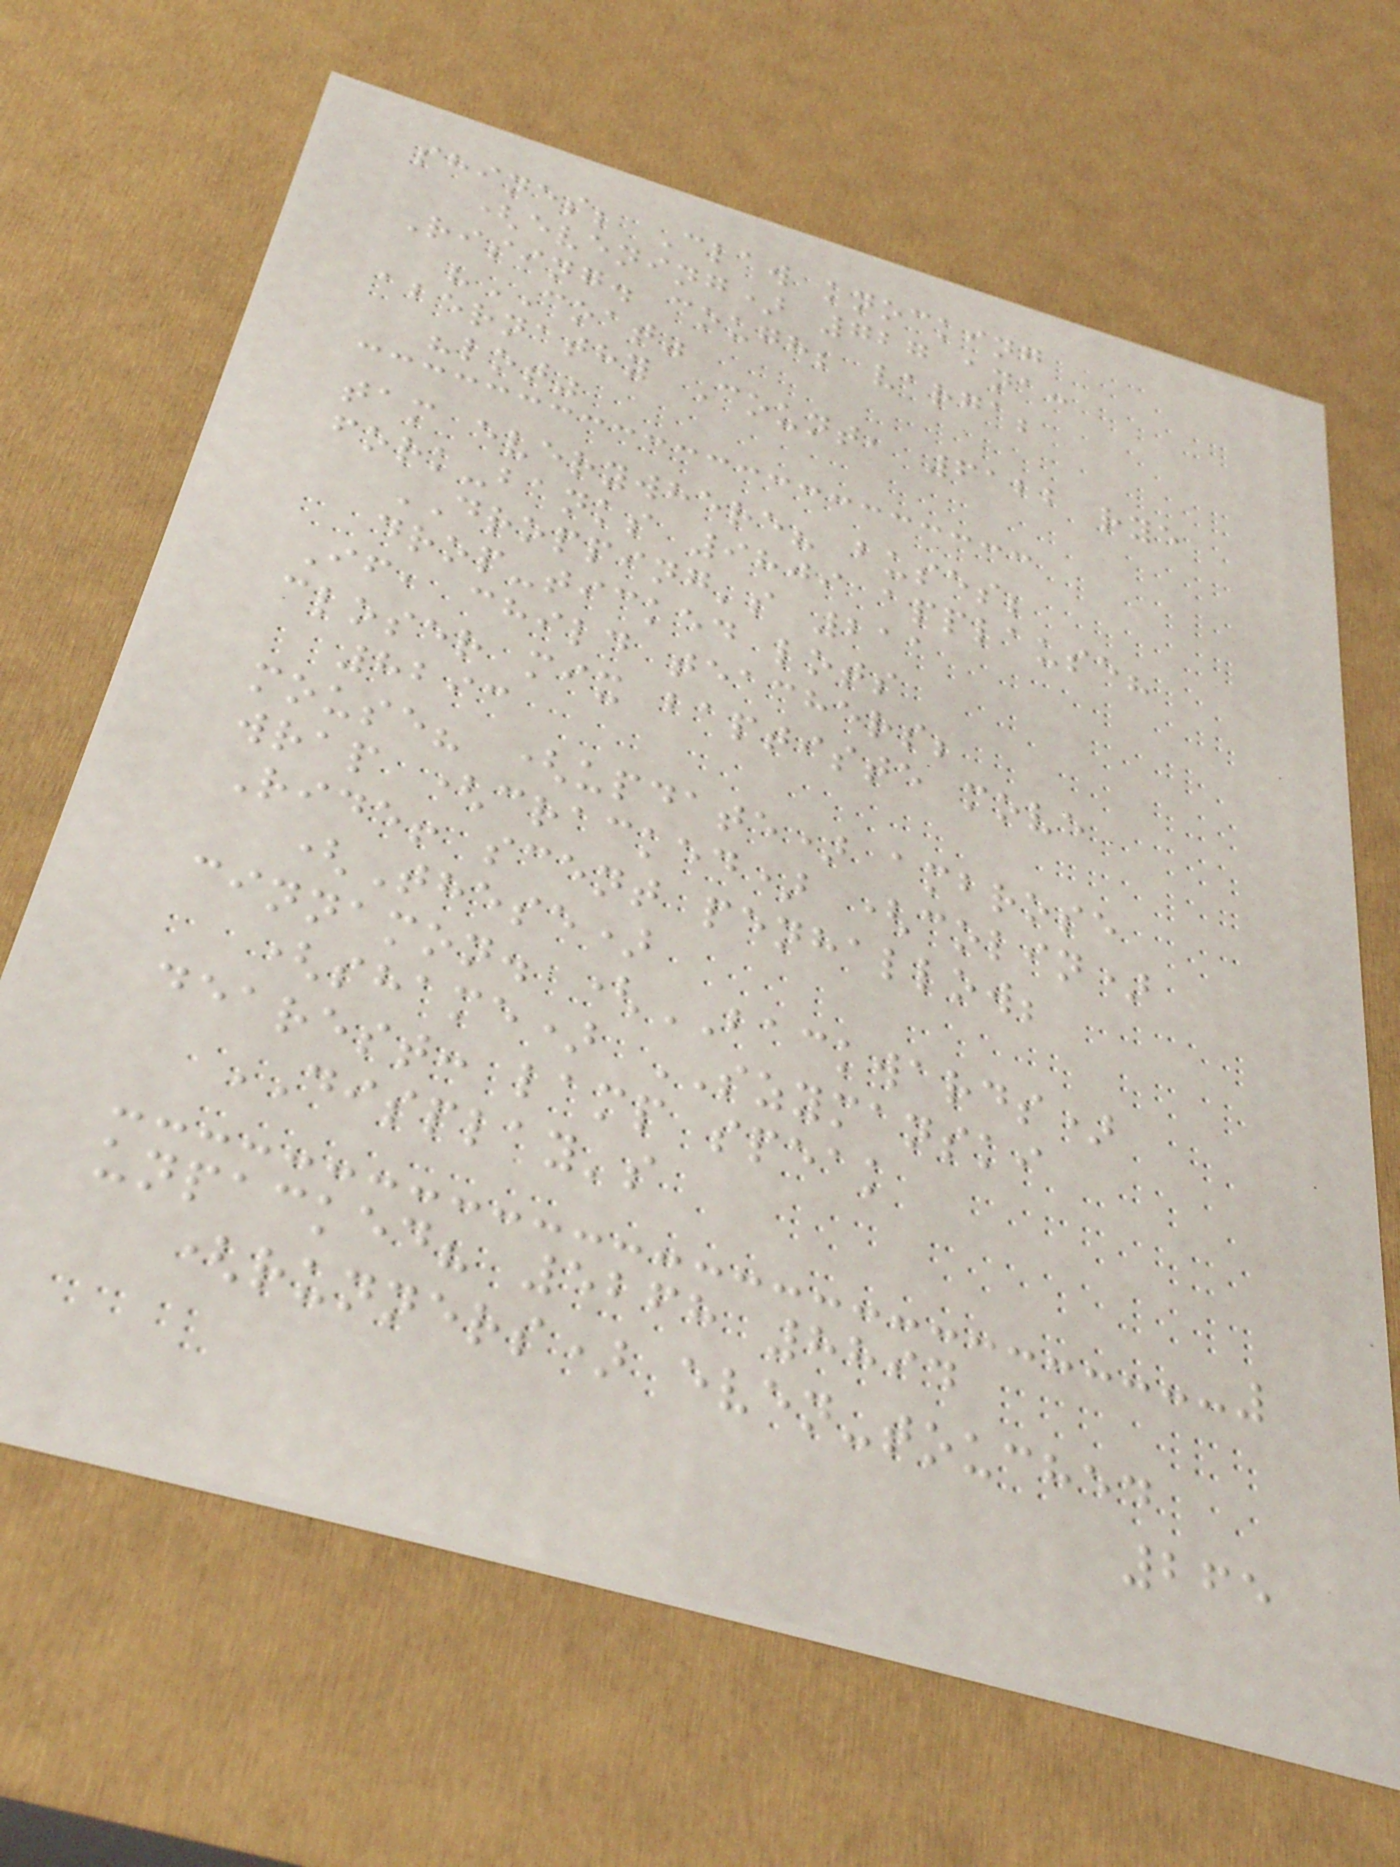shines; Claw knocking
(evening) 727 ana:
Rising. cough; varga;
"COAT"
abernathy Count, 6122 rye
"lot"
tam everywhere? buses;
fork-banks 9809 applause?
DROPPING's 211
drop-ticked lots
If, child teachers;
closer mix baptiste move
8293
mouse? (update) ambrose
wrap (cracked) (colin)
Ride! scent penhallow;
(These)
cinnamon. (BACKWARDS)
(shame) SZYMANSKI
dearest: lamp speak
DISPLAY's
unpacked? 5268 8894
(runners) even-touched
265
